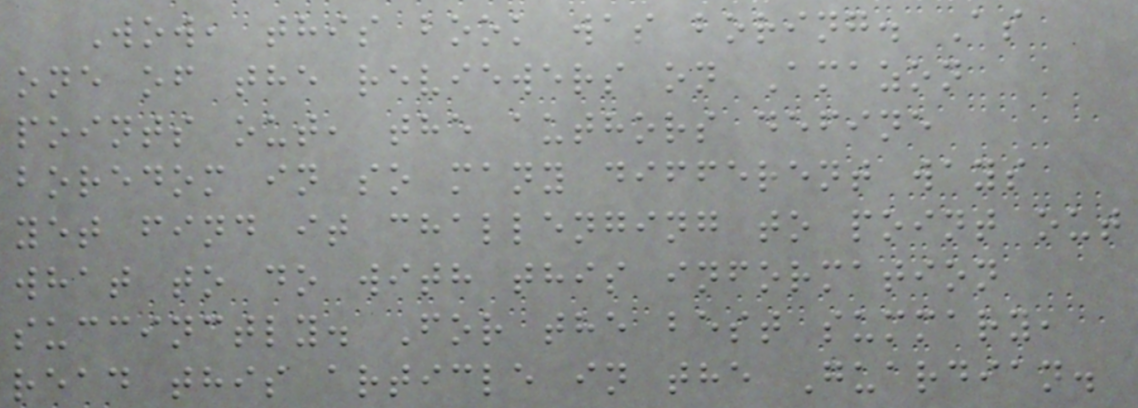Wow, this book was boring. As
one of the reviewers on Amazon
points out, the authors define
boredom in so many different ways
yet find it challenging to point out
what to do with this information
succinctly. For the best summary,
read this article in the Guardian.
